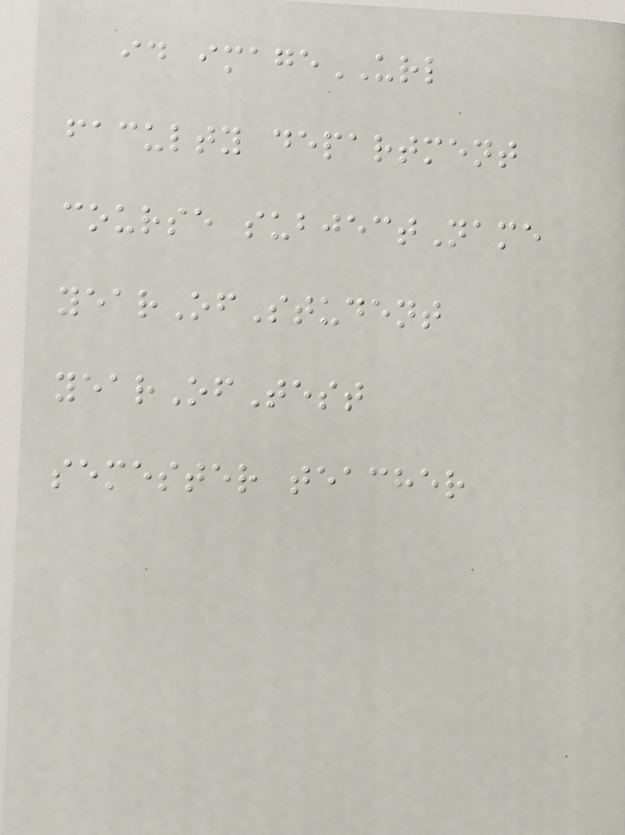id imageURL
faculty department
course subjectName
yearOfStudent
yearOfTest
semester teacher
